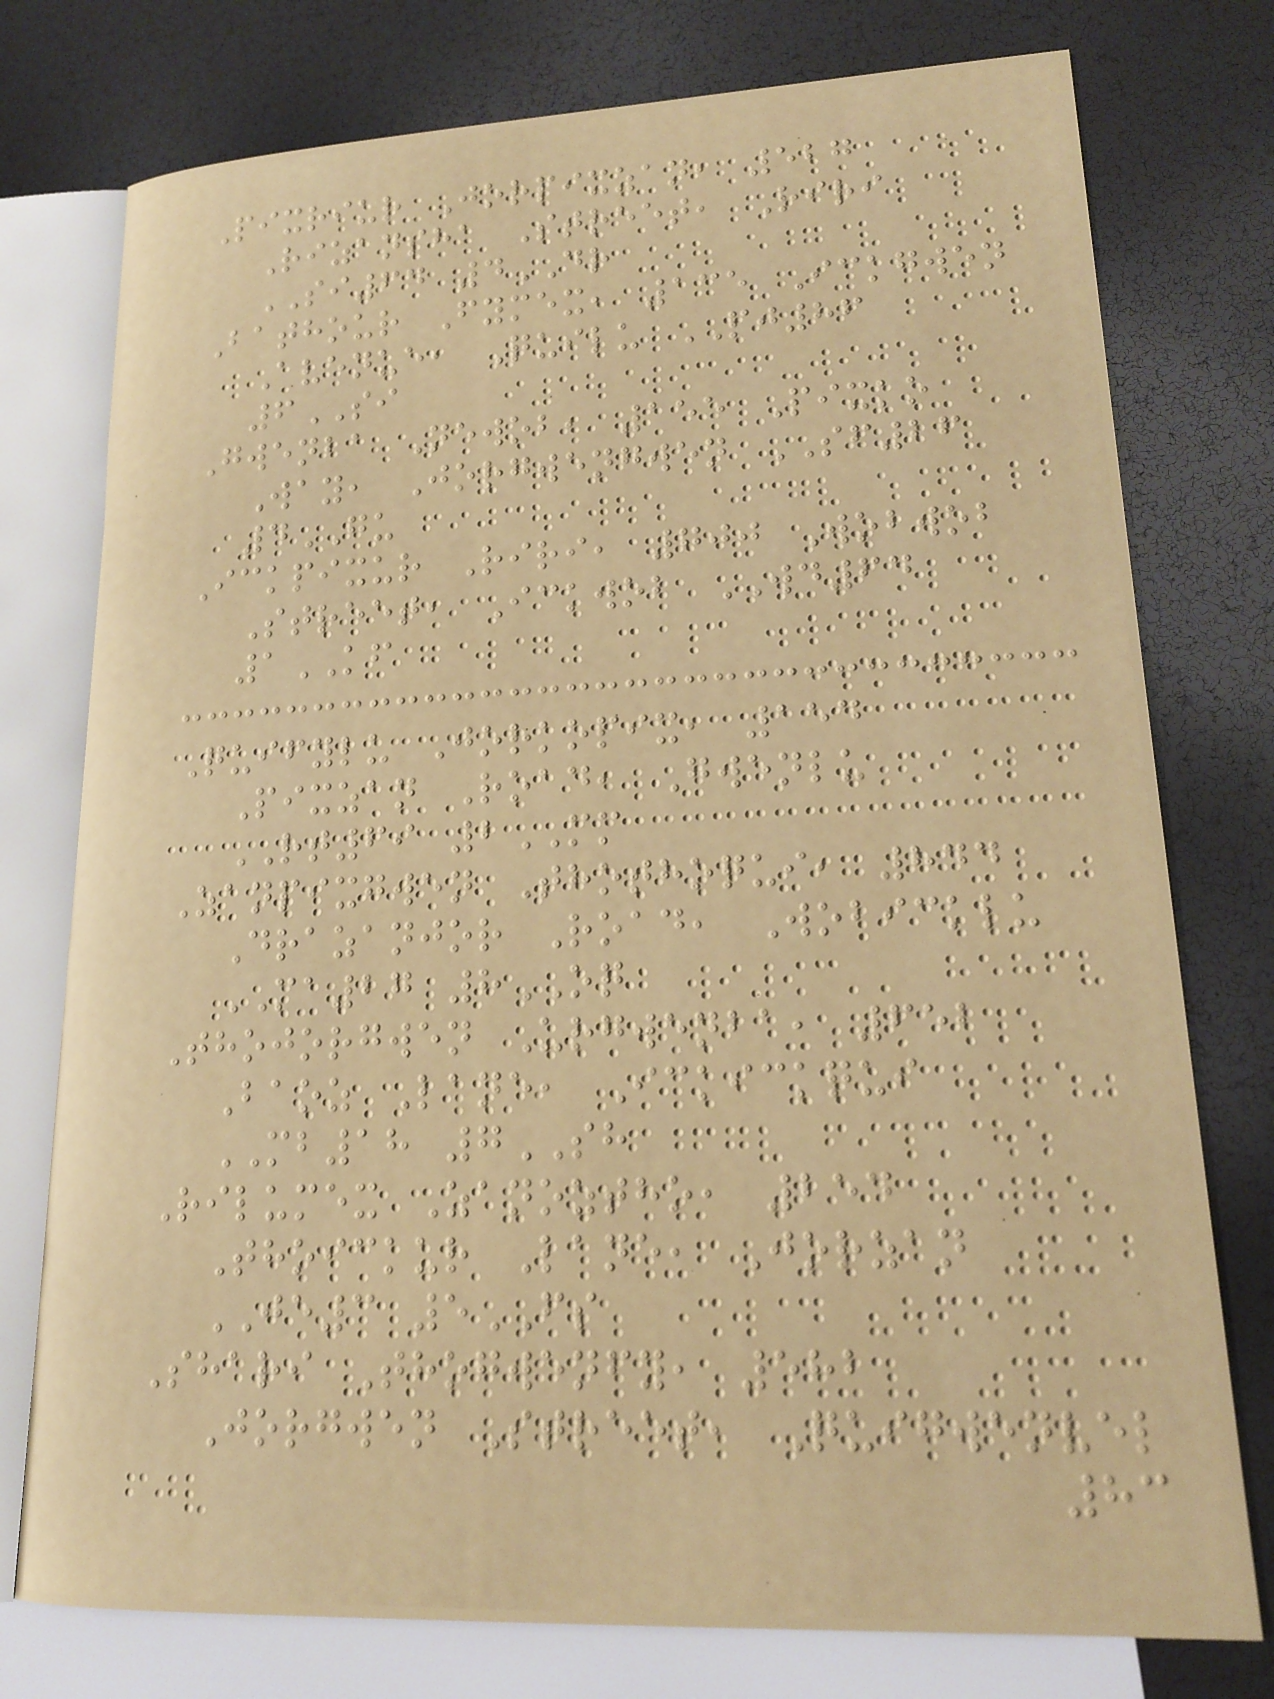Pixriur Jorpixzan, 527
Rizansha Street, Riri
SI64 4DR
Bathour Fymex, 135 Ickgwen
Avenue, Quilu PJ86
6SI
Gwenba Newob, 155 Pixko
Way, Jorgwengwen SF26
4GU
Ickpixur Riri, 700 Wobwob
Street, Ickwob WD64
1KF
Quifylu Jorkopix, 154
Pixzan Road, Gwenlu
RT69 2MM
Zanpixgwen Thothoqui, 844
Drazanjor Road, Wobicklu
MA27 8OQ
Thojorgwen Urgwenba, 652
Baoz Lane, Ickickqui
MB18 7SH
Rilumex Zanoztho, 254
Thoickur Lane, Jorzan
JE3 5FS
Shari Thogwenfy, 582
Jorgwen Street, Quigwenvel
83
